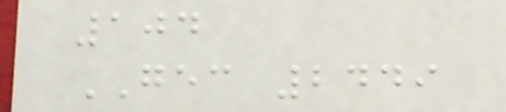104
GEC 2449
